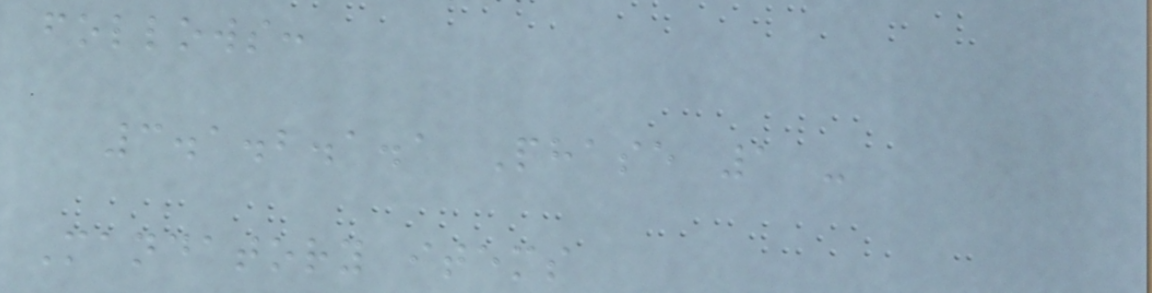follows:
3.1.2.1.1 Phase 1 -
Mandatory items
